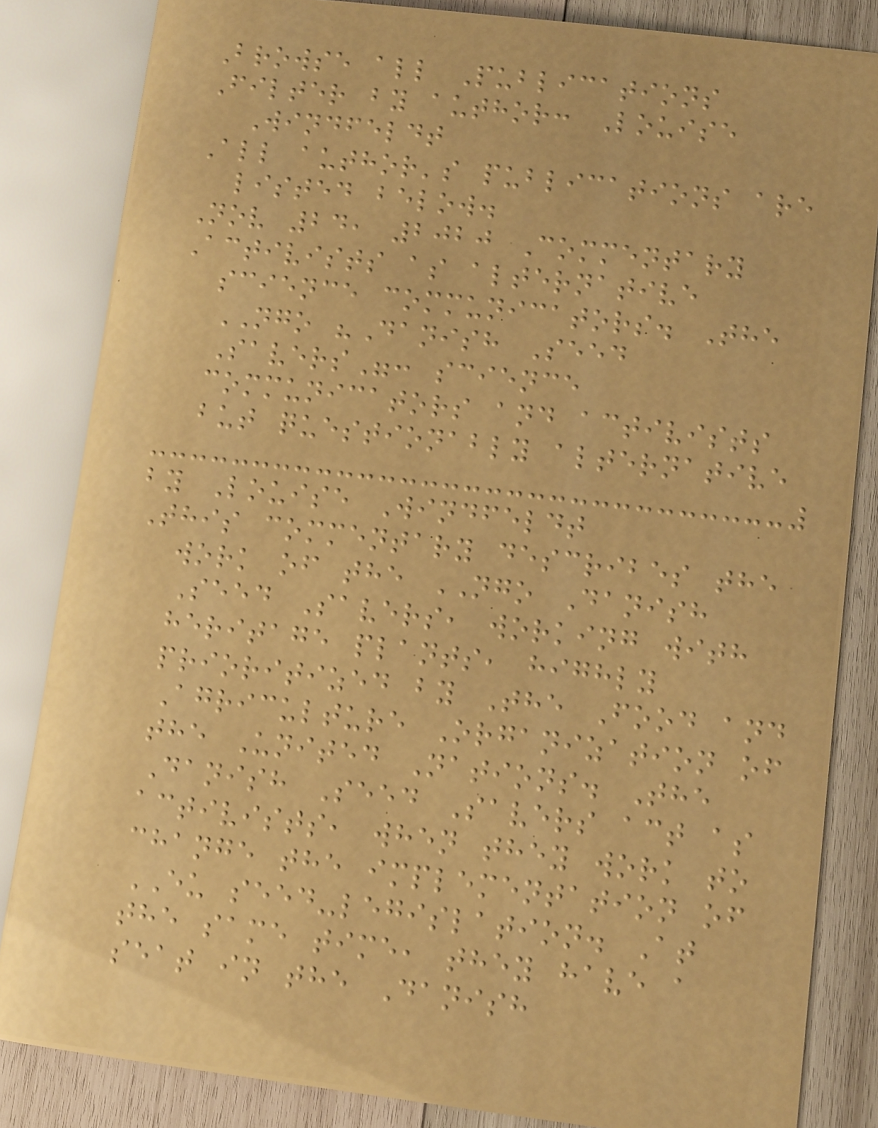Browse all Publications
Filter by author: Louise
Windfeldt
All author's publications are
listed below.
Nov 24, 2020 Commentary
Activists as alternative
science communicators. The
NGO "Danish Seed
Savers": science
communicators and activists
but questionably alternative
by Louise Windfeldt
This commentary describes the
work of the NGO Danish
Seed Savers, working with
heritage plants, highly
prioritized by The Food and
Agriculture Organization of
the United Nations. The
Danish Seed Savers act as
activists, when they work to
change the implementation of
EU seed-legislation. At
the same time, they have a
seat in the Danish
